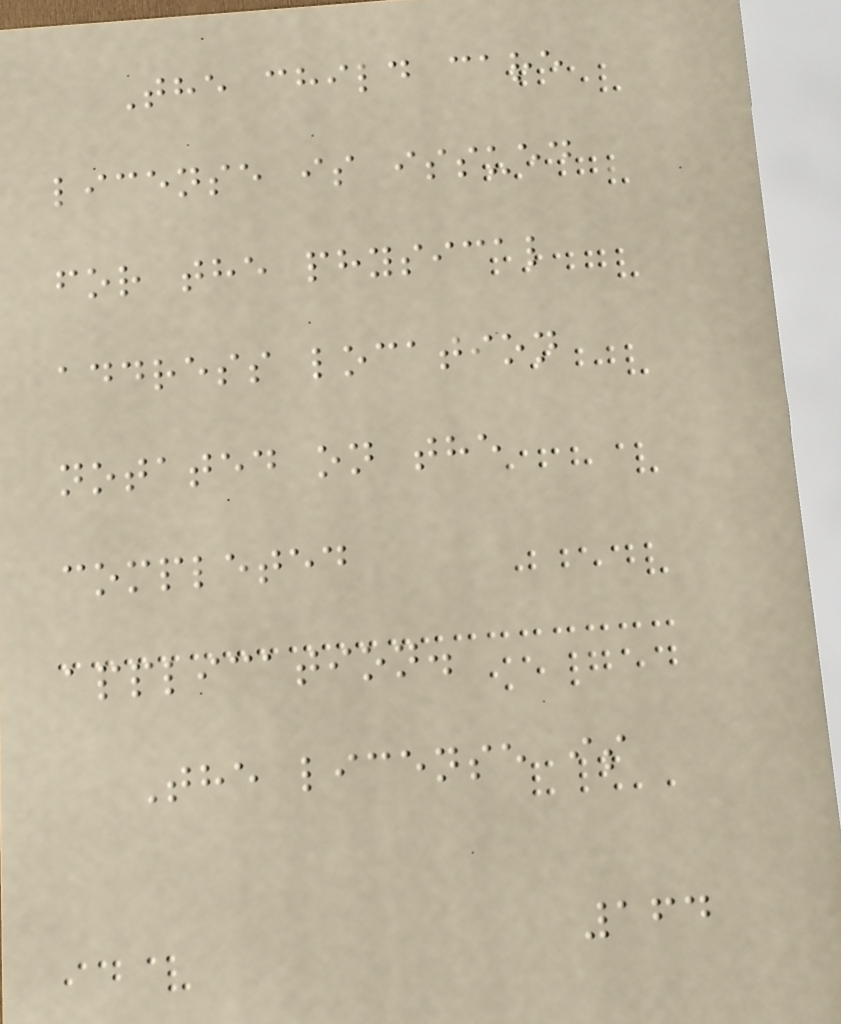The child care
license is issued
for the physical
address location
notated on the
completed
application.
The license is
164
